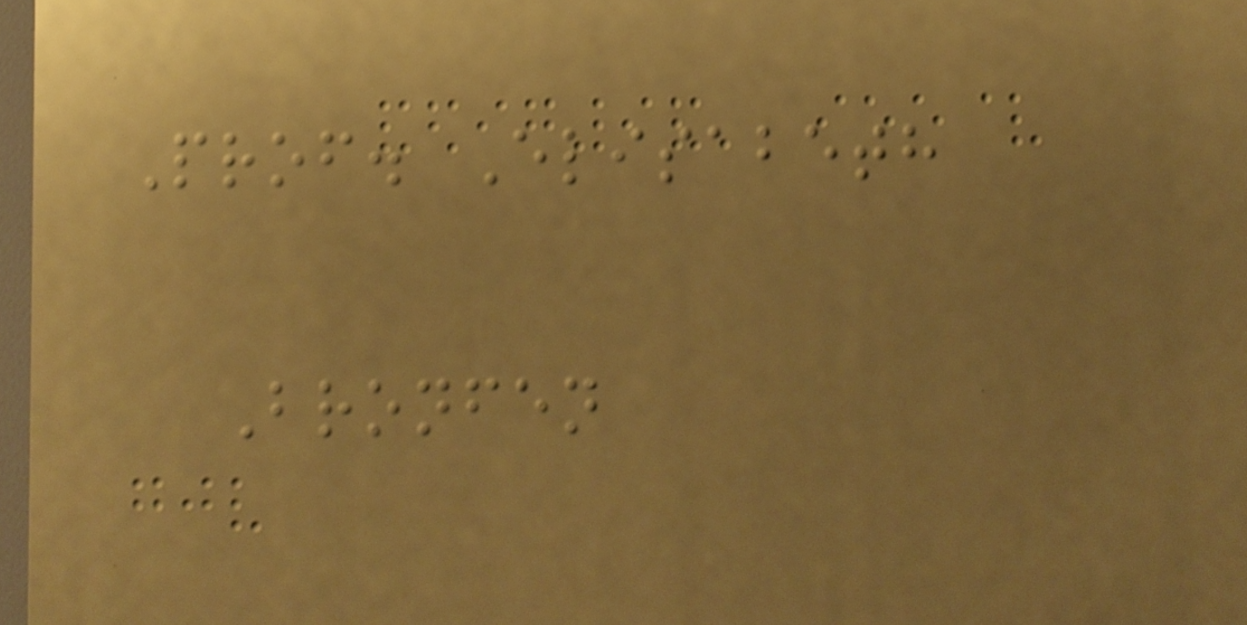Prof. Elisabeth
Bronfen
